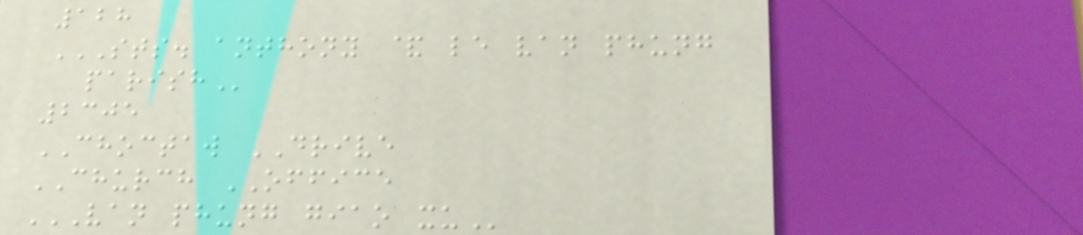128
STS. ANTHONY & LE VAN PHUNG
PARISH
2305
CHOCTAW DRIVE
CHURCH OFFICE
VAN PHUNG GIAO XU
